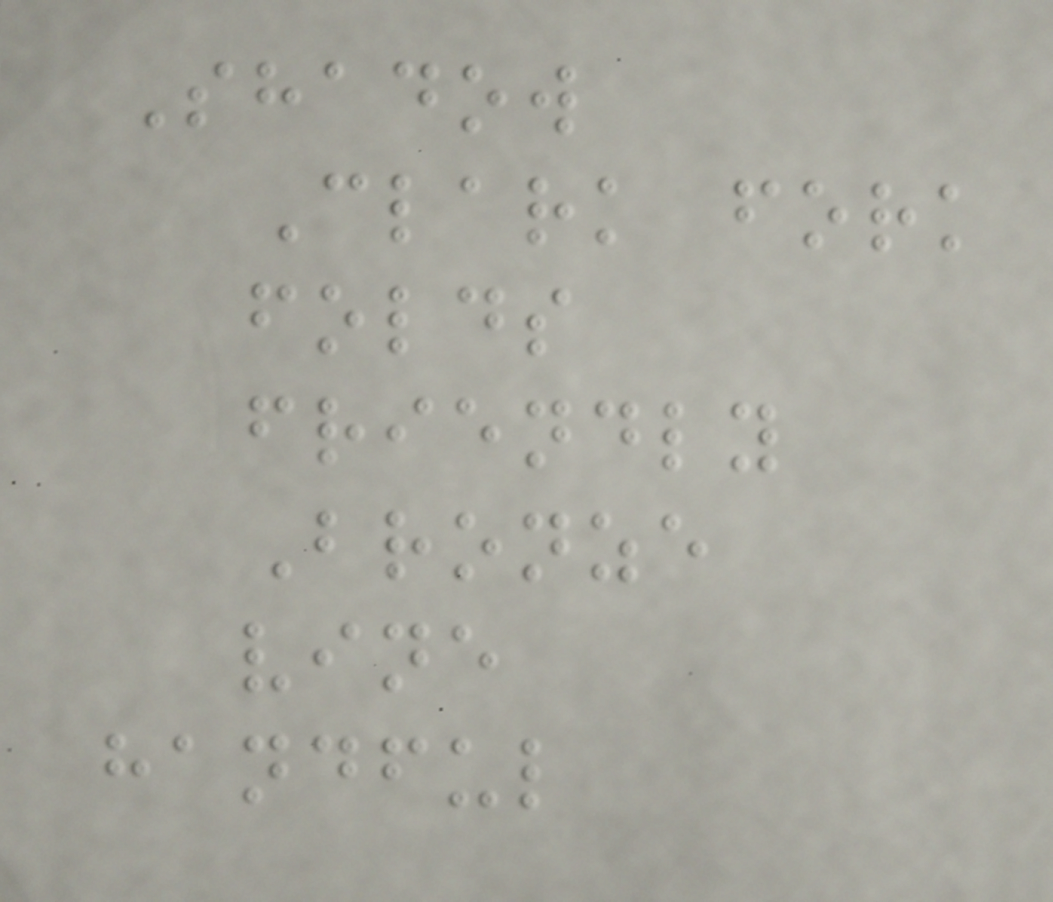Shadow
Clark fork
folds
friendly
Bronze
vine
handful
